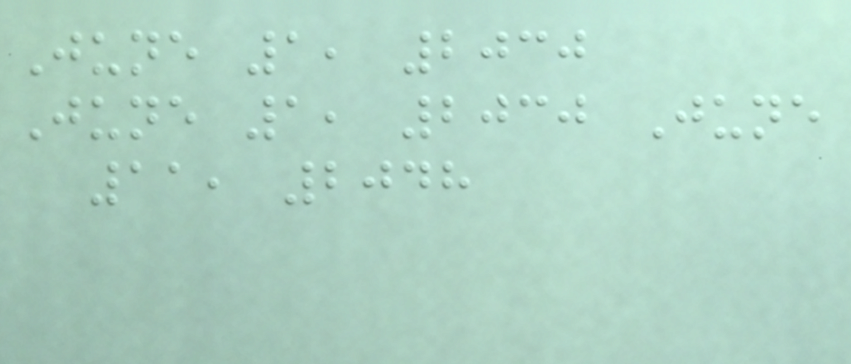June 1, 2030
June 1, 2030 June
11, 2048
